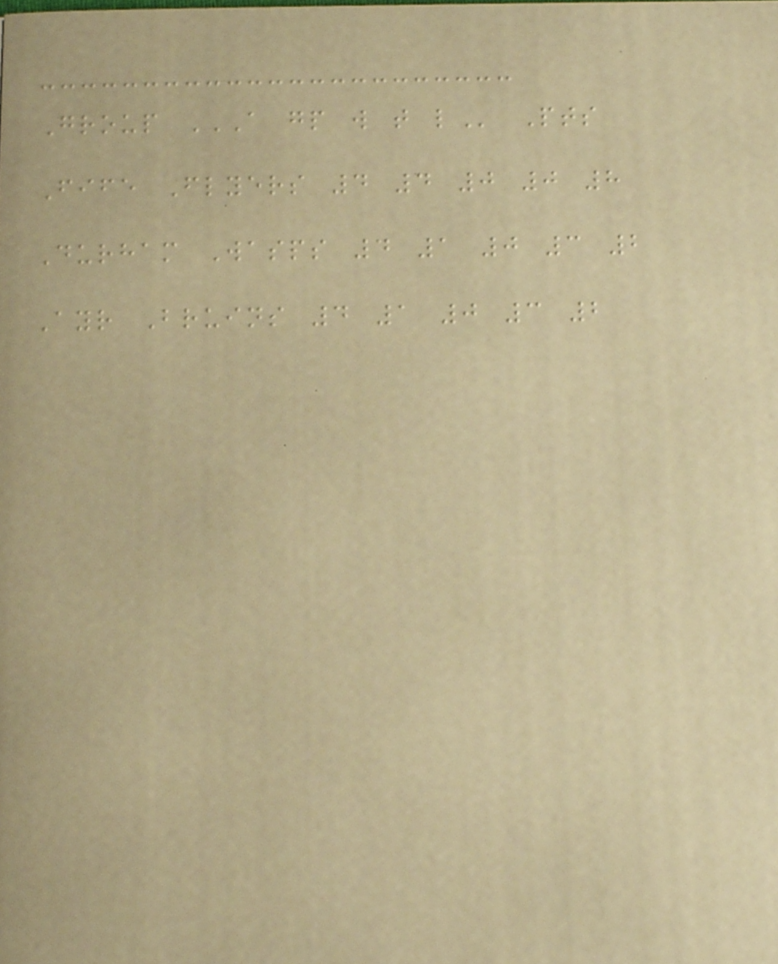Group A GP W T L Pts
Fife Flyers 4 4 0 0 8
Durham Wasps 4 1 0 3 2
Ayr Bruins 4 1 0 3 2
